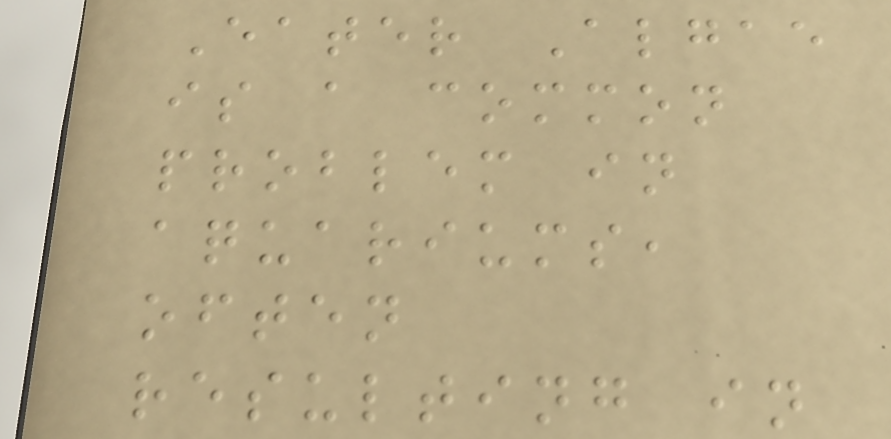Eater Algae
is a common
problem in
aquariums,
often
resulting in
